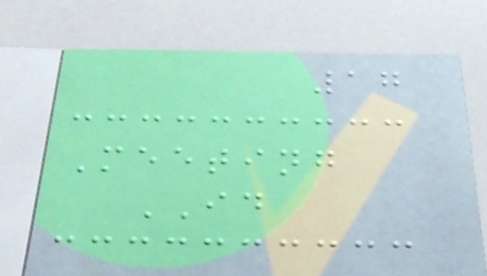17
Meeting
ID
